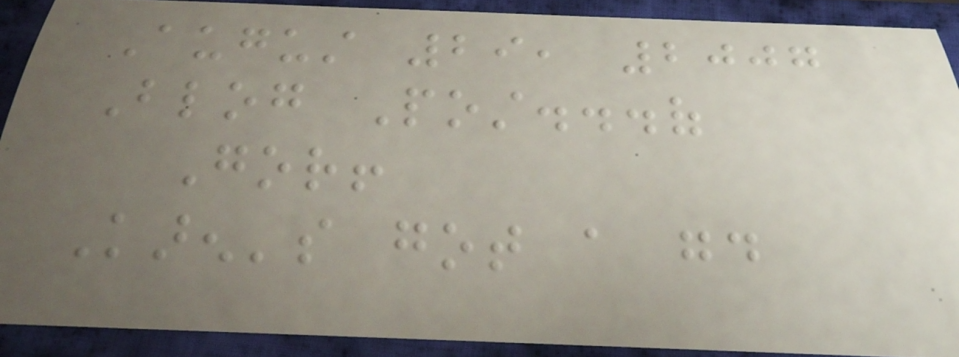August 29, 2007
Blog Post...of
Gor!
Karen's got a good
